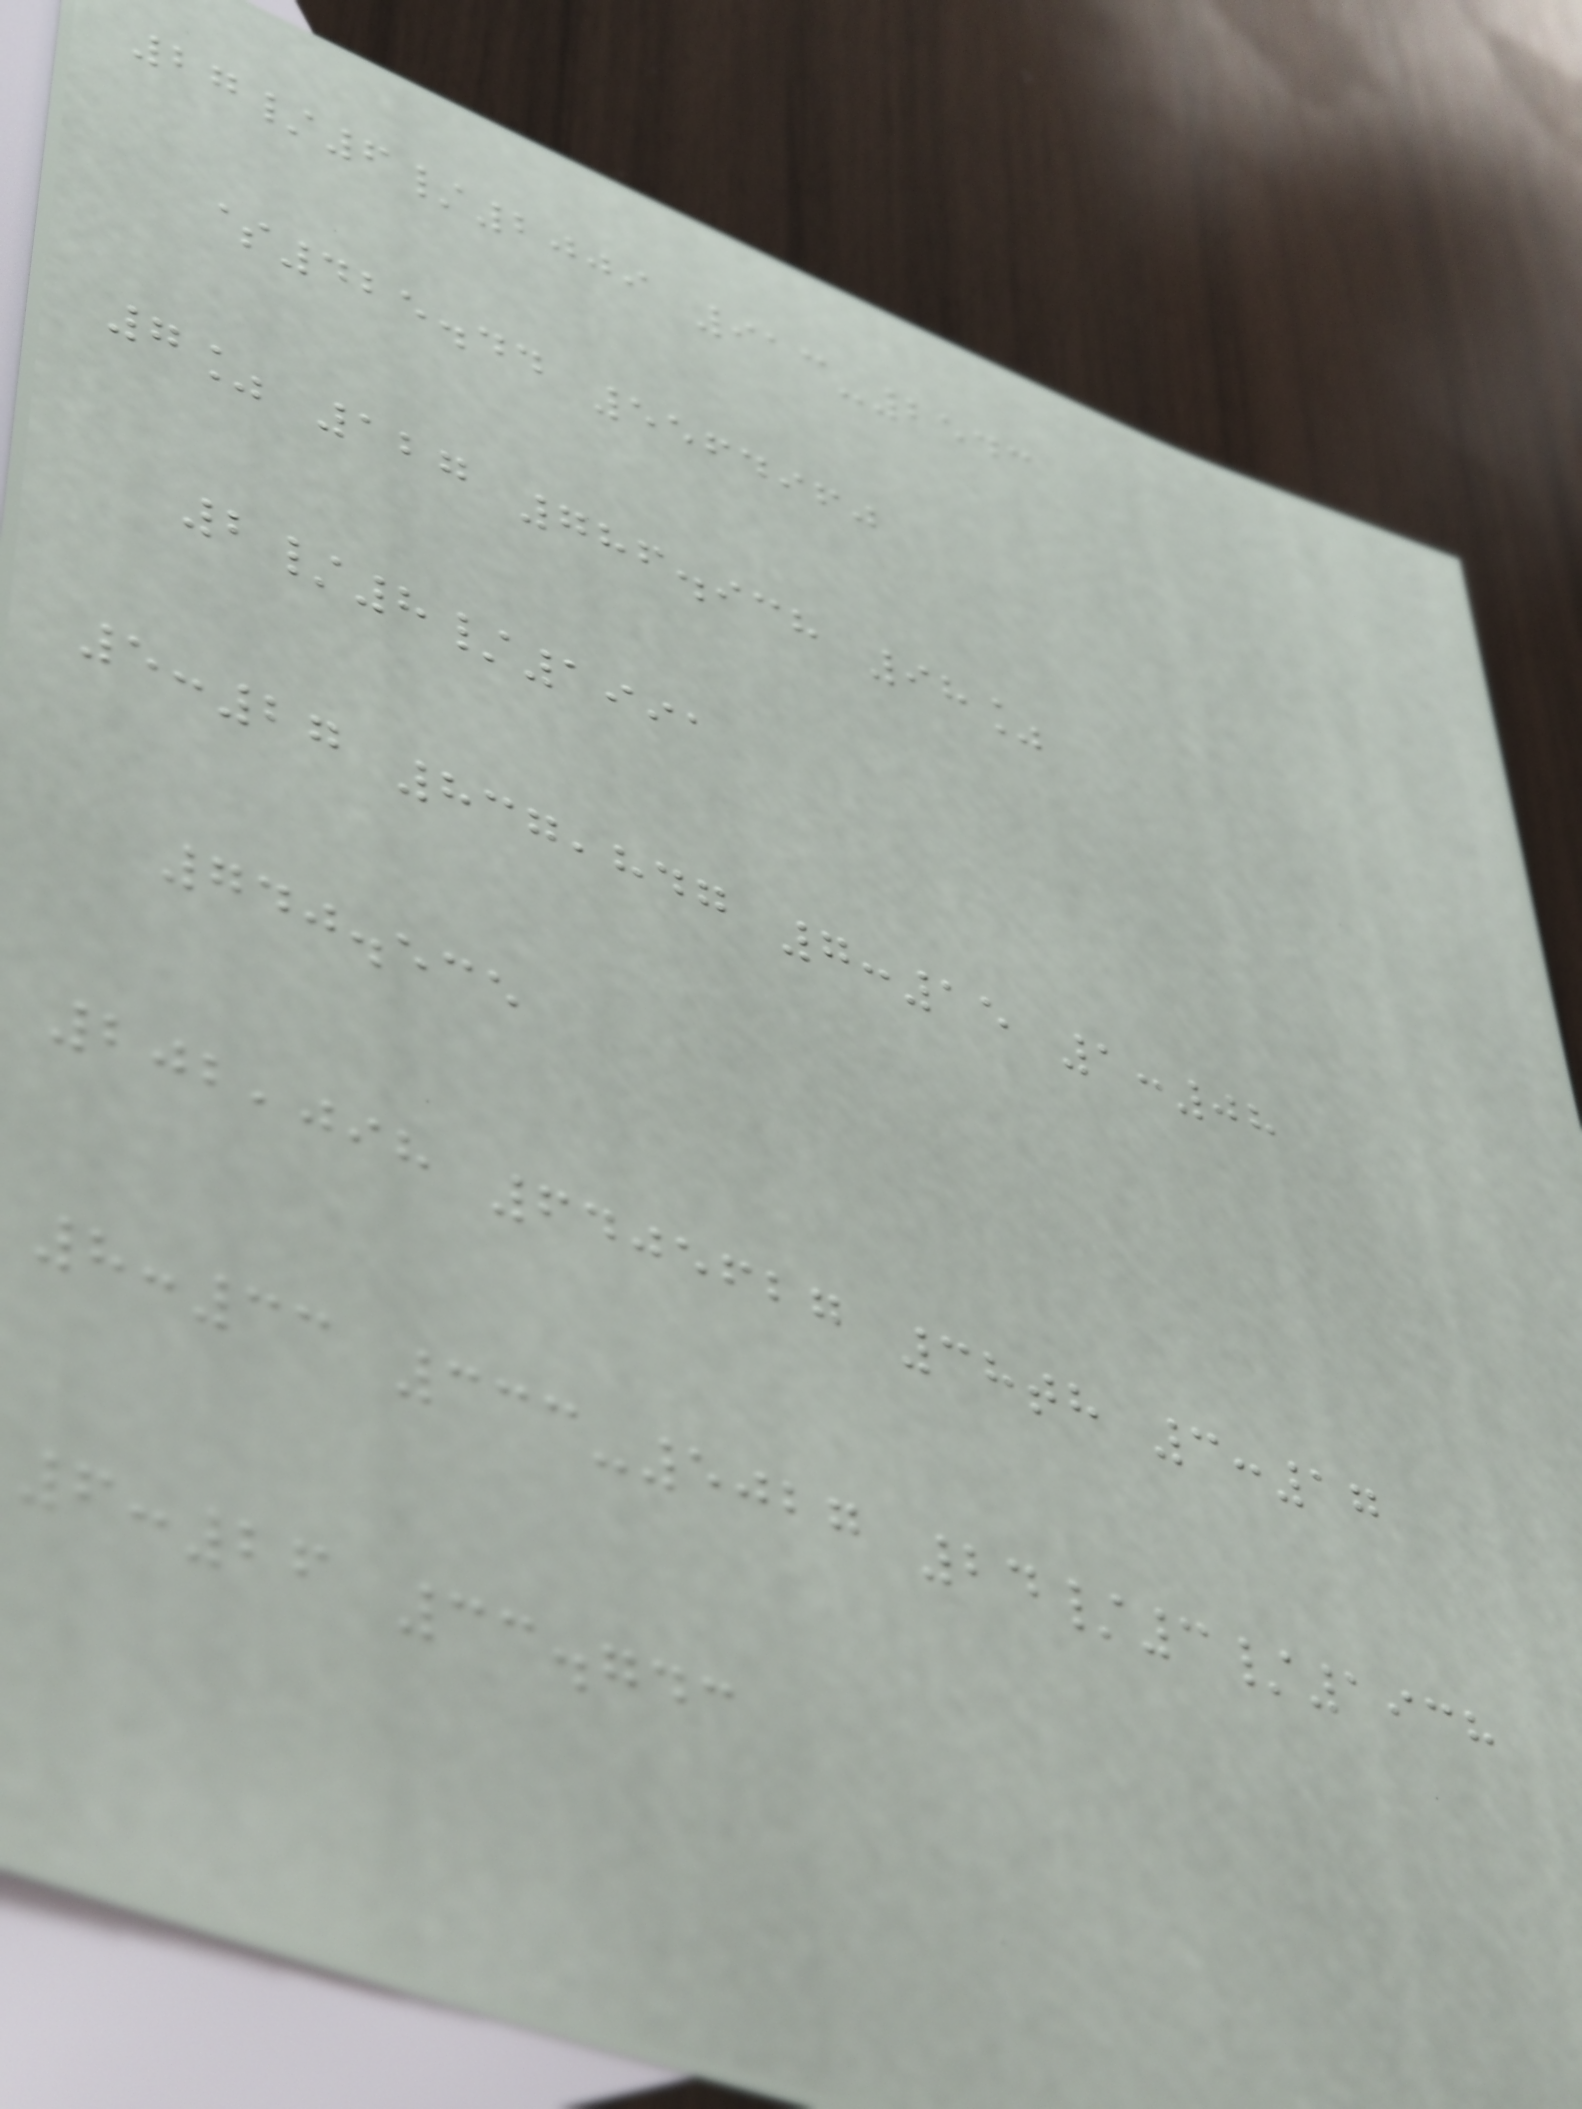27/6/2009 913-2543
$425.44 5564960
7% 127 786.938 98%
2/8/1991
5:27 837,847 7:15 1:08
740.535
202,098 6405627 38th 3:17
8:33 333-5027 24/3/1938
6:26 33.743
